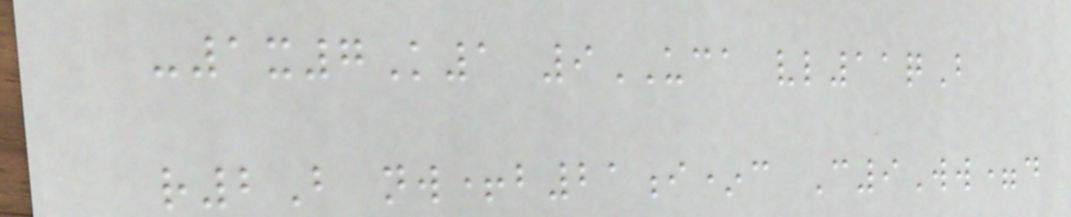-1x7K1 9UCA vl11qB
r2B nw+b21i*c C9Ww=d
